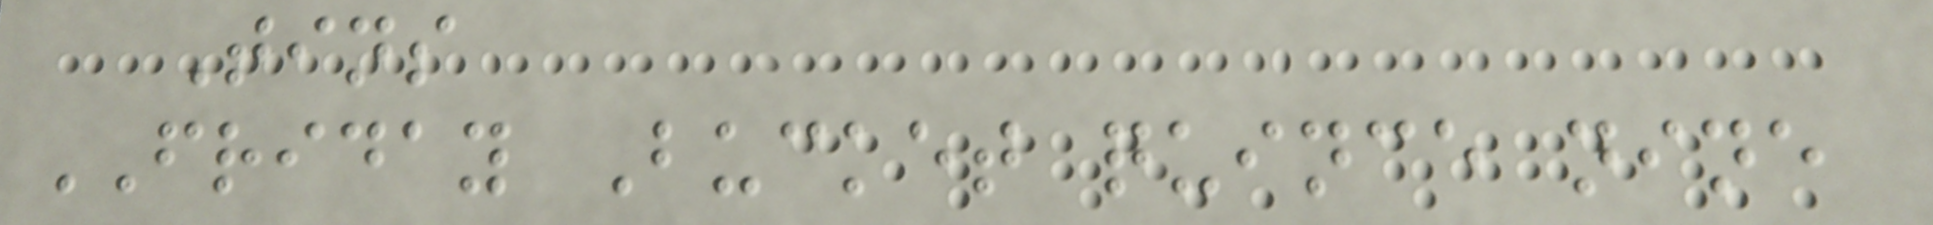Tins
FRIDAY Bucket quince nine
